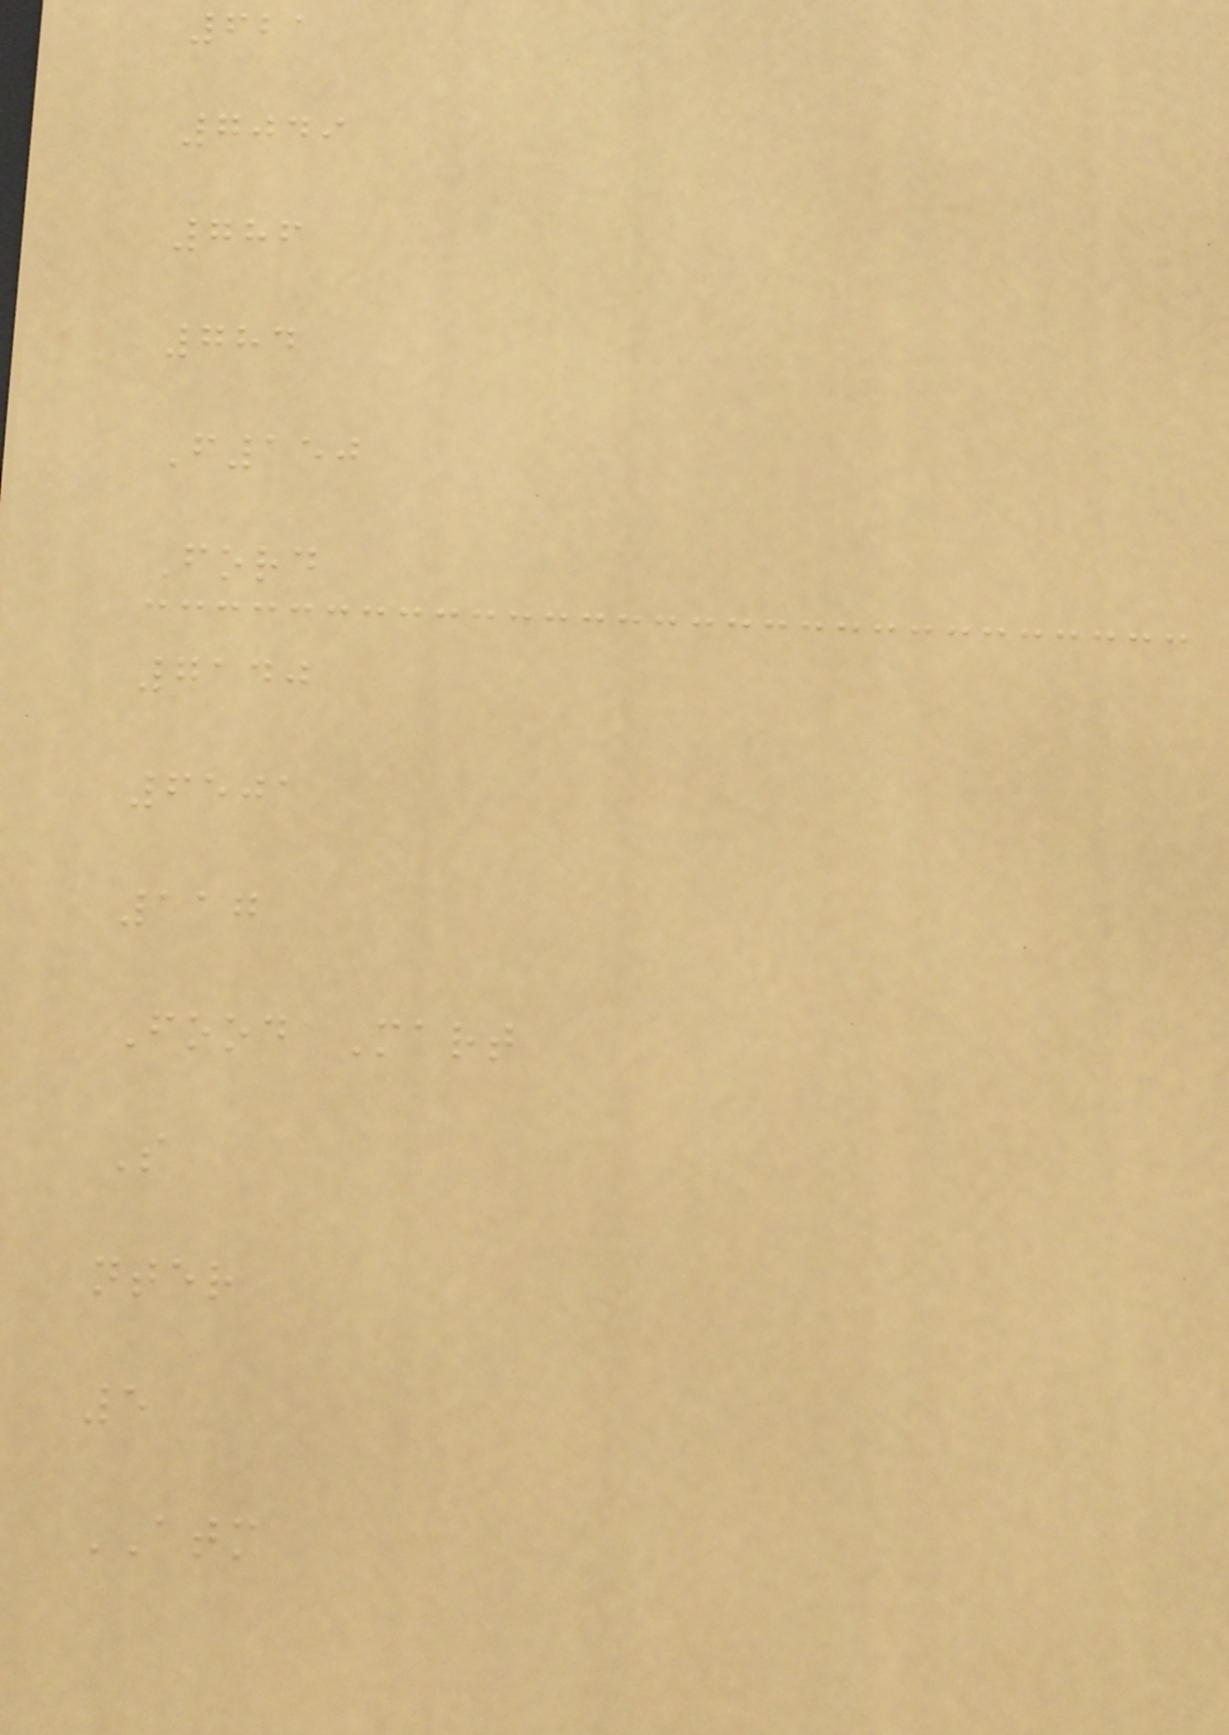621
7049
786
784
F150
Ford
7140
6501
117
Food Mart
S
nter
5
ATM
